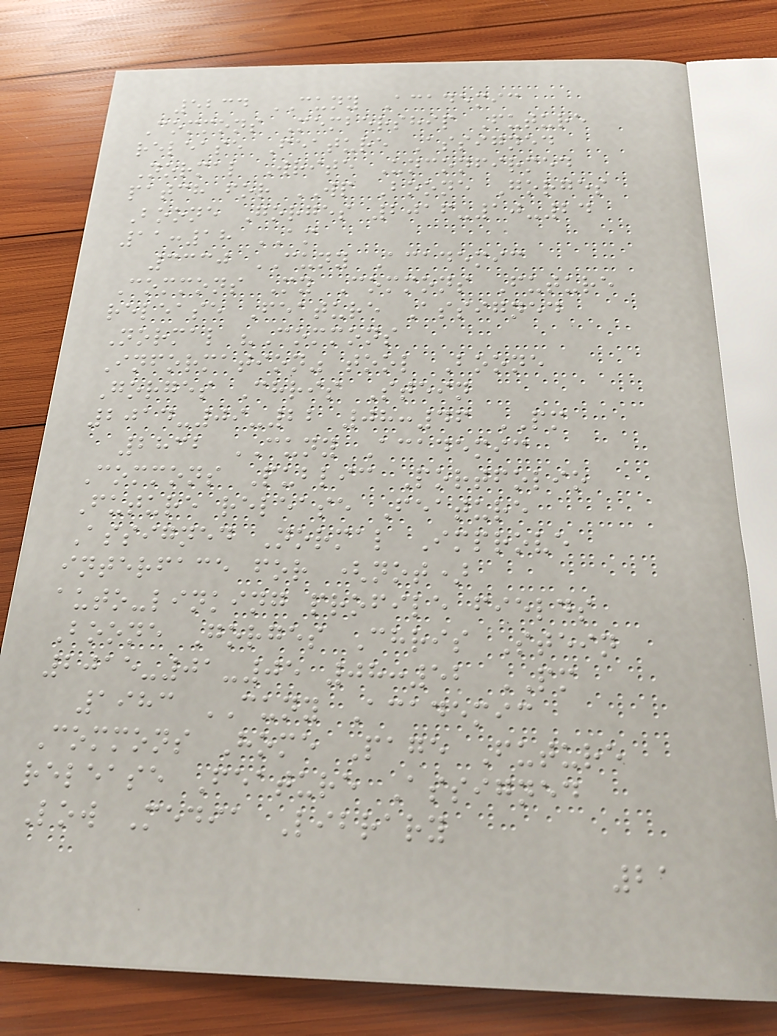5234 CUNY Academic
Commons Membership Future
release Feature Assigned
Normal Write Unconfirmed
patch for WP Boone Gorges
Boone Gorges 2016-10-24
11:18 AM
3330 CUNY Academic
Commons My Commons Future
release Feature Assigned
Normal "Commons
Information" tool Boone
Gorges Chris Stein
2014-09-22 08:46 PM
2832 CUNY Academic
Commons Public Portfolio
Future release Feature
Assigned Normal Improve
interface for (not)
auto-linking profile fields
Boone Gorges Chris Stein
2015-01-05 08:52 PM
1983 CUNY Academic
Commons Home Page Future
release Feature Assigned
Low Media Library
21
